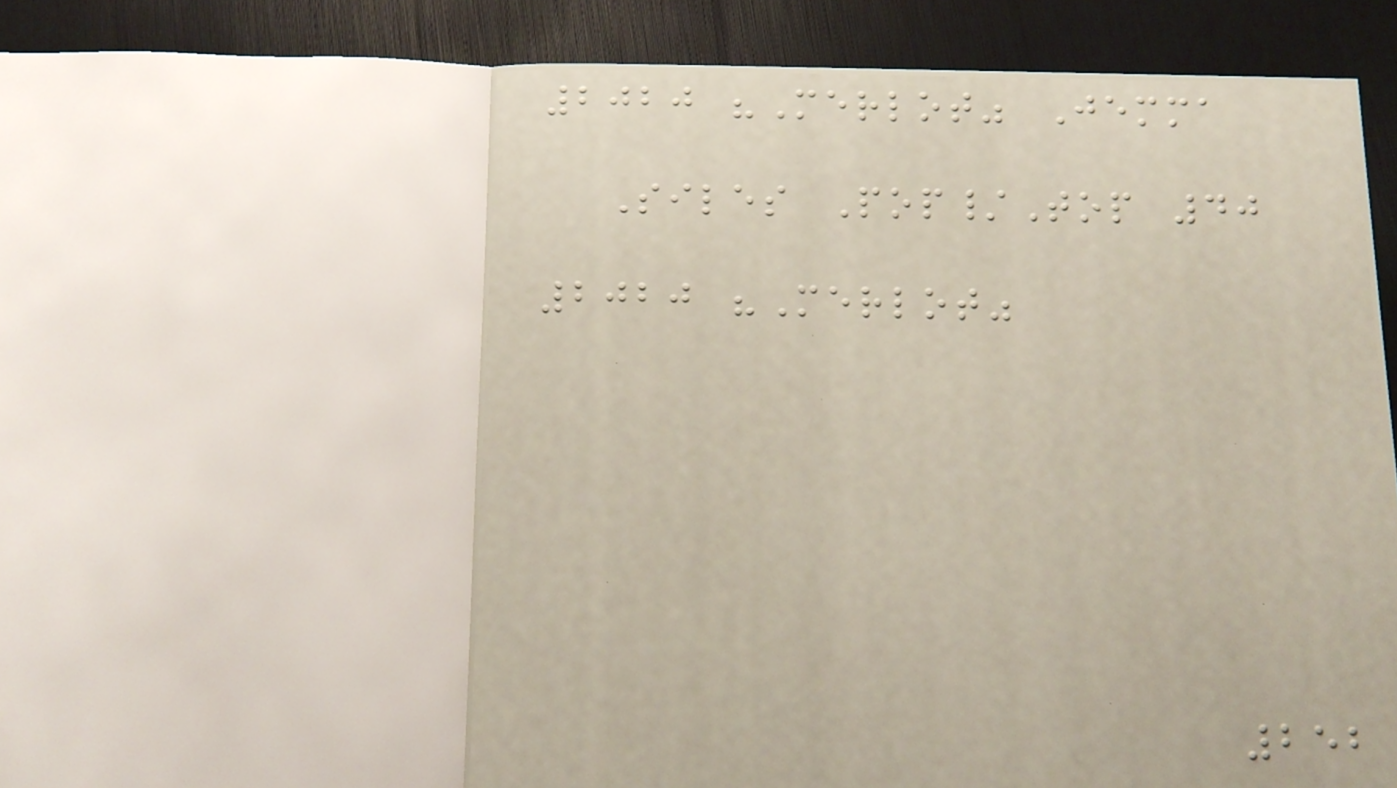2020 "Merlot" Jemma
Siles Pop/Top 40
2020 "Merlot"
252
